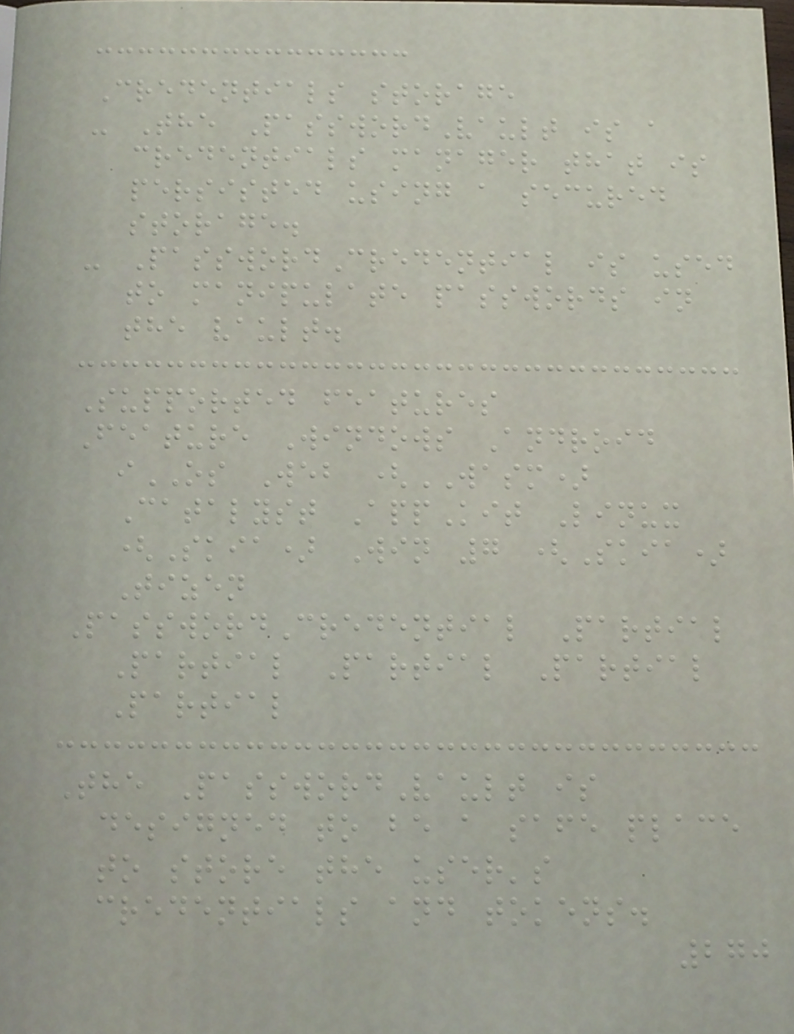Credentials storage
- The PasswordVault is a
credentials manager that is
persisted using a secured
storage.
- PasswordCredential is used
to manipulate passwords in
the vault.
Supported features
Feature Windows Android
iOS Web (WASM)
Catalyst AppKit Linux
(Skia) Win 7 (Skia)
Tizen
PasswordCredential Partial
Partial Partial Partial
Partial
The PasswordVault is
designed to be a safe place
to store the user's
credentials and tokens.
270
